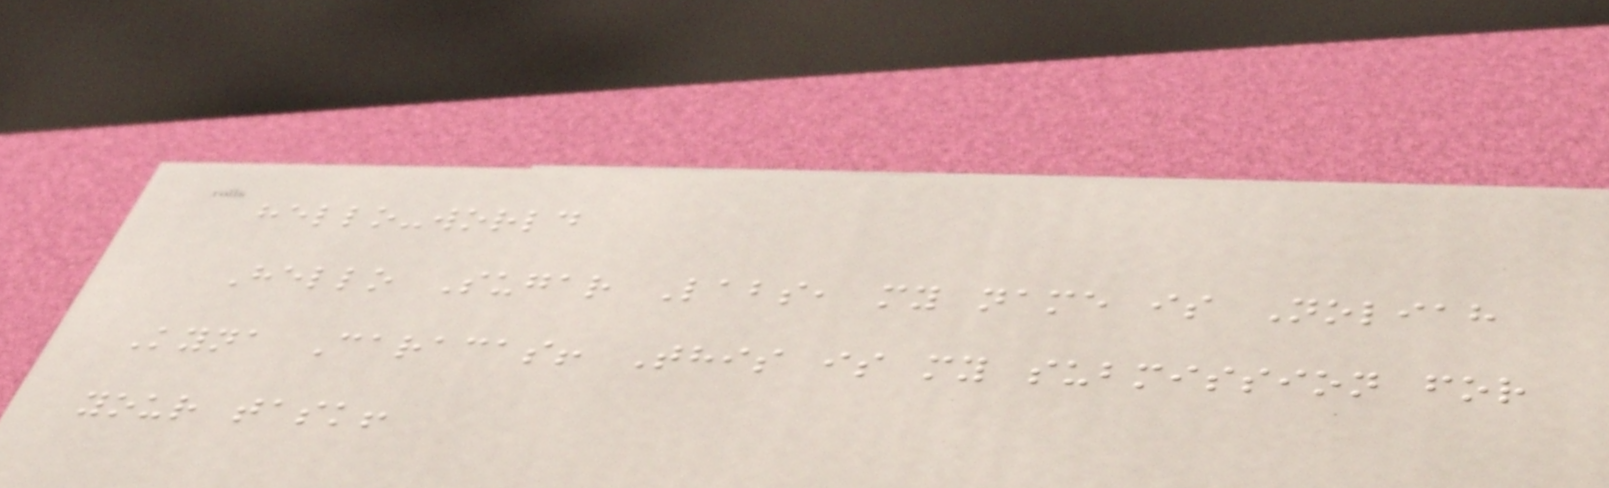hello-world
Hello Sugar Labs, my name is Noliah
Kyna Caracas! This is my submission for
your task!
